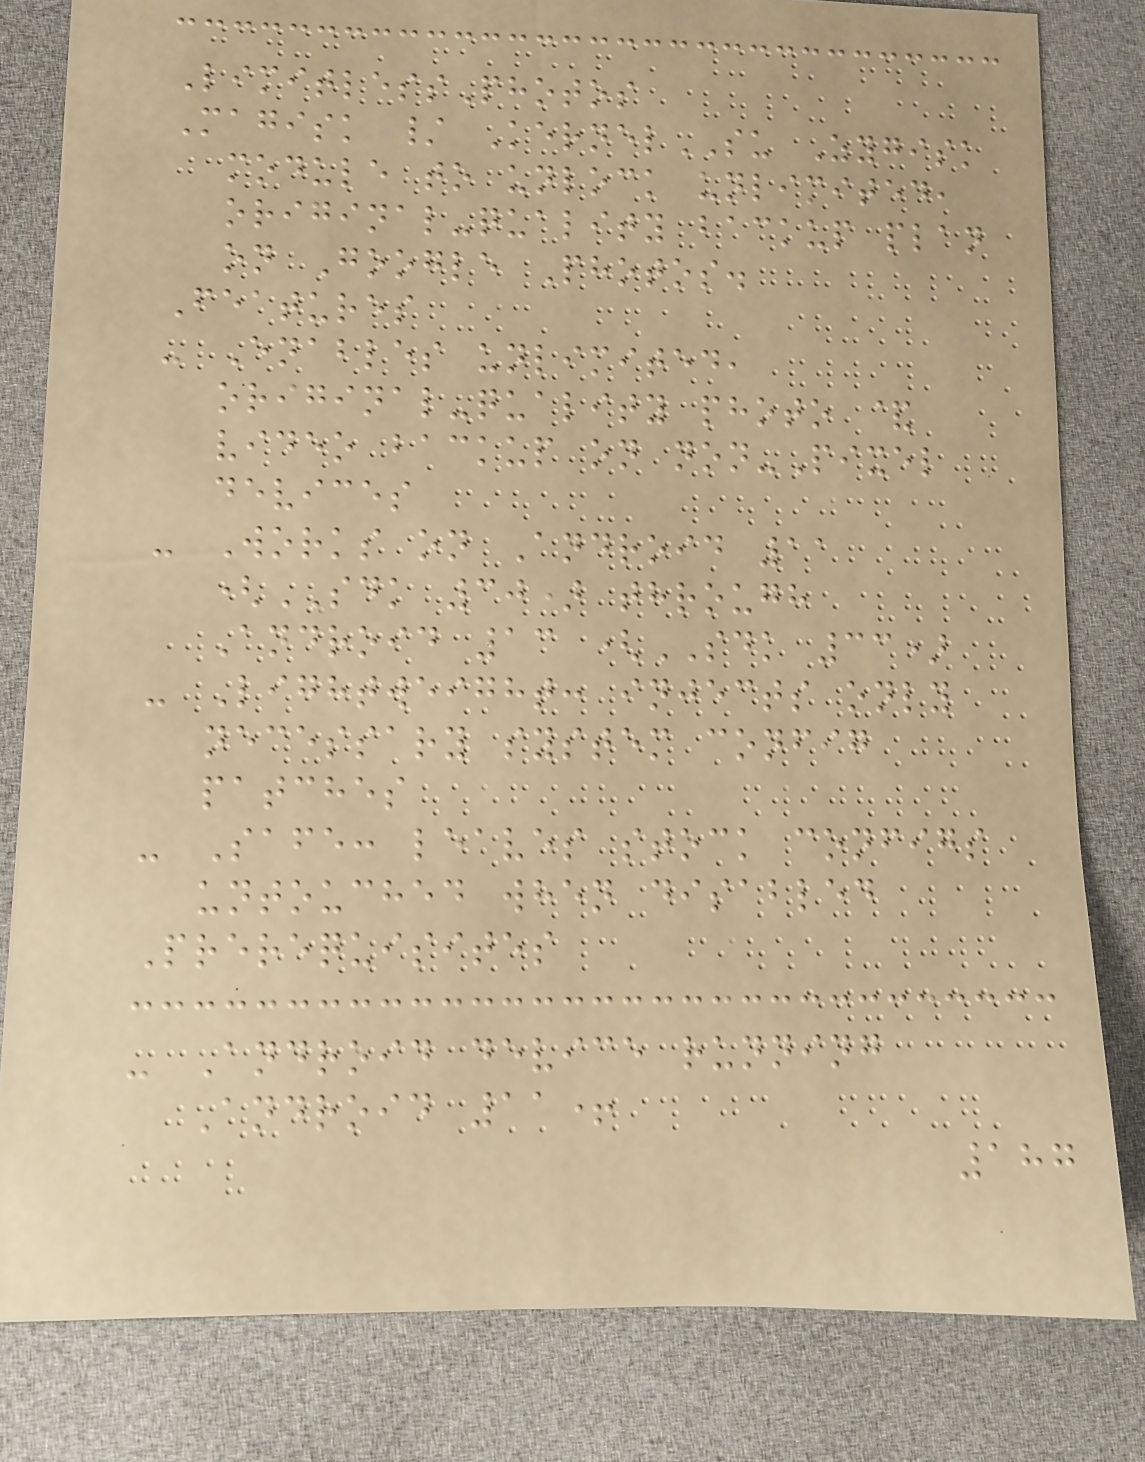LimitlessPhotos
Magisk / KernelSU Zygisk
module to unlock unlimited,
original-quality backup plan
on Google Photos.
Features
- Enables unlimited,
original-quality photo &
video backup on non-Pixel
devices
- Works on Android 11
(SDK 30) through
Android 13 (SDK 33)
- Lightweight: injects only
necessary system config
patches
- Safe: leaves stock configs
untouched when disabled
Prerequisites
- Android device running
Android 11+
187
